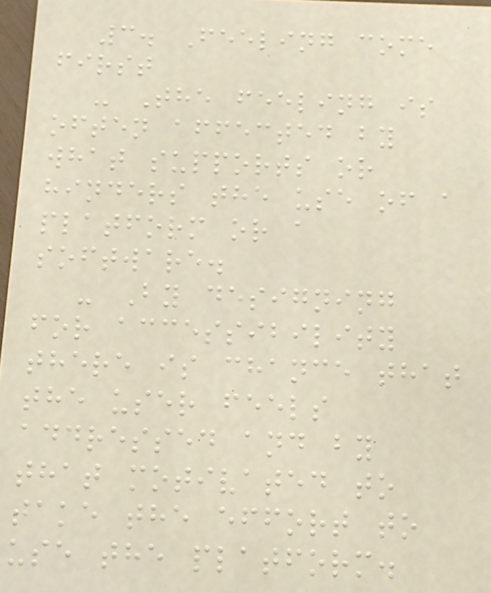3. Feeling come
first
- The feeling is
often affected by
what supports or
hinders the use of a
platform or a
software.
- By designing
for accessibility
there is chance that
the user feels
addressed and by
that motivated to
take the effort to
use the platform.
